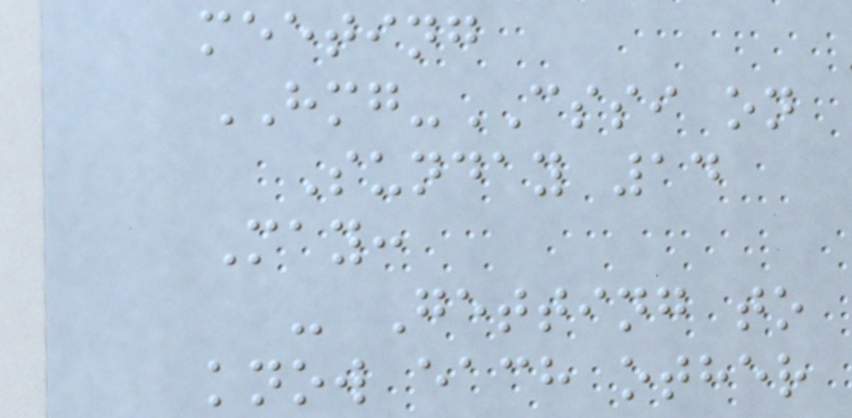meeting
HMG-CSSI on
Sunday 14
May:
- Getting to
know each other
